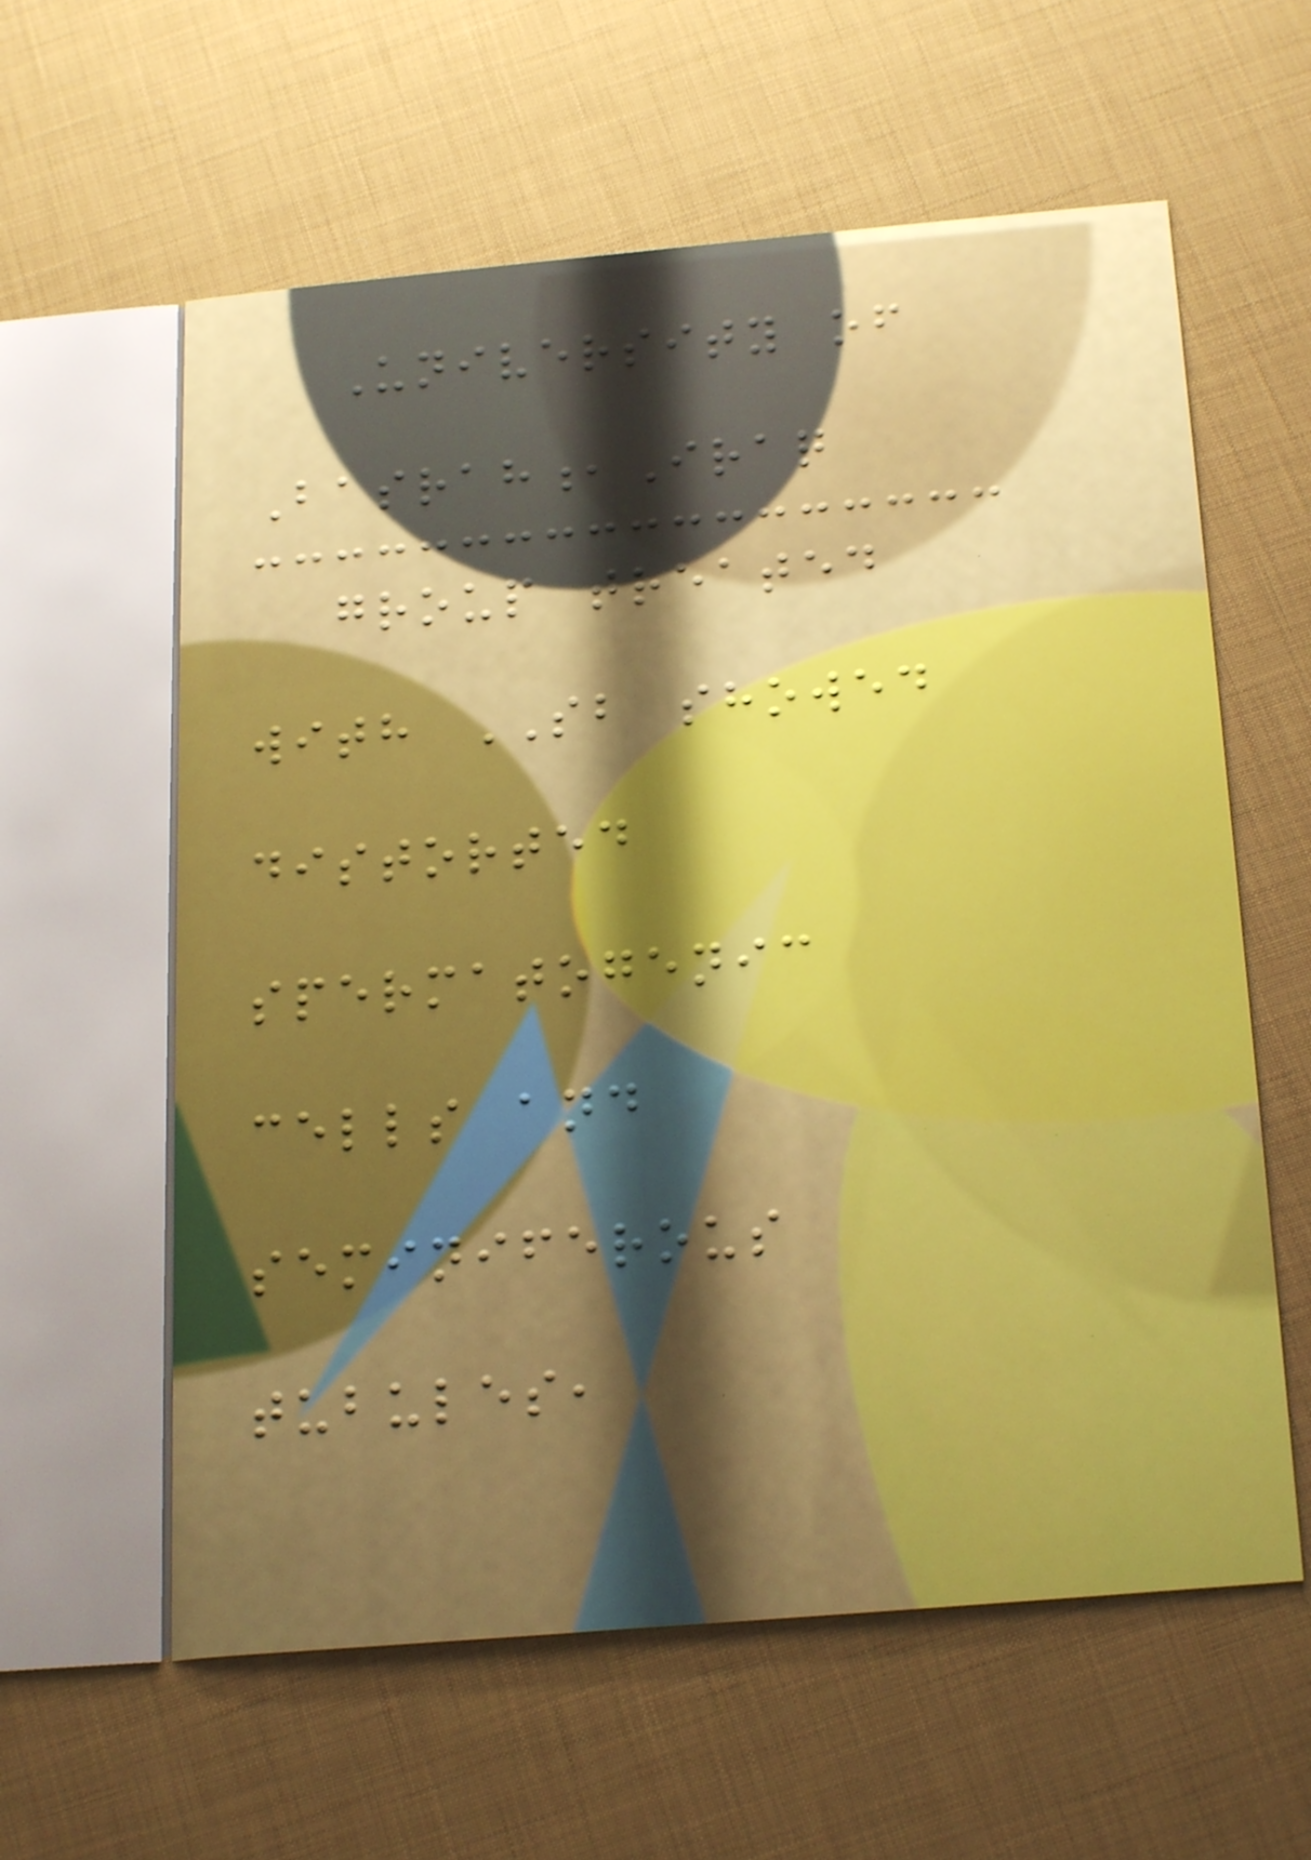University of
Basrah,Iraq
group treated
with SB showed
distorted
spermatogenic
cells and
seminiferous
tubules,
